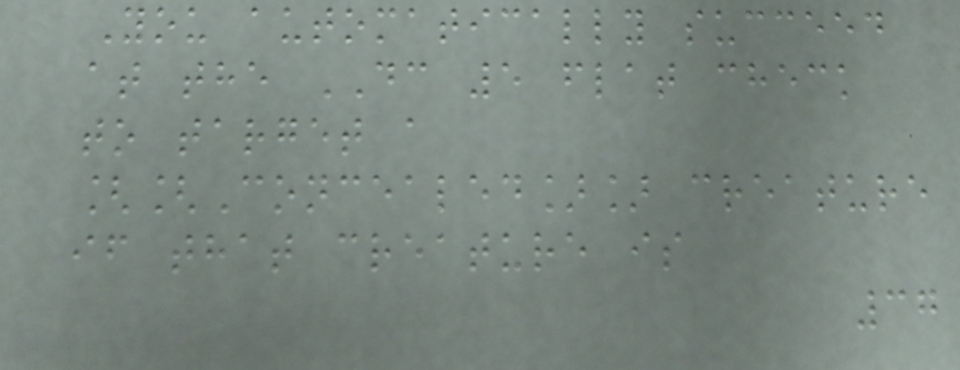You automatically succeed
at the DC 5 flat check
to target a
[[Concealed]] creature
if that creature is
37
